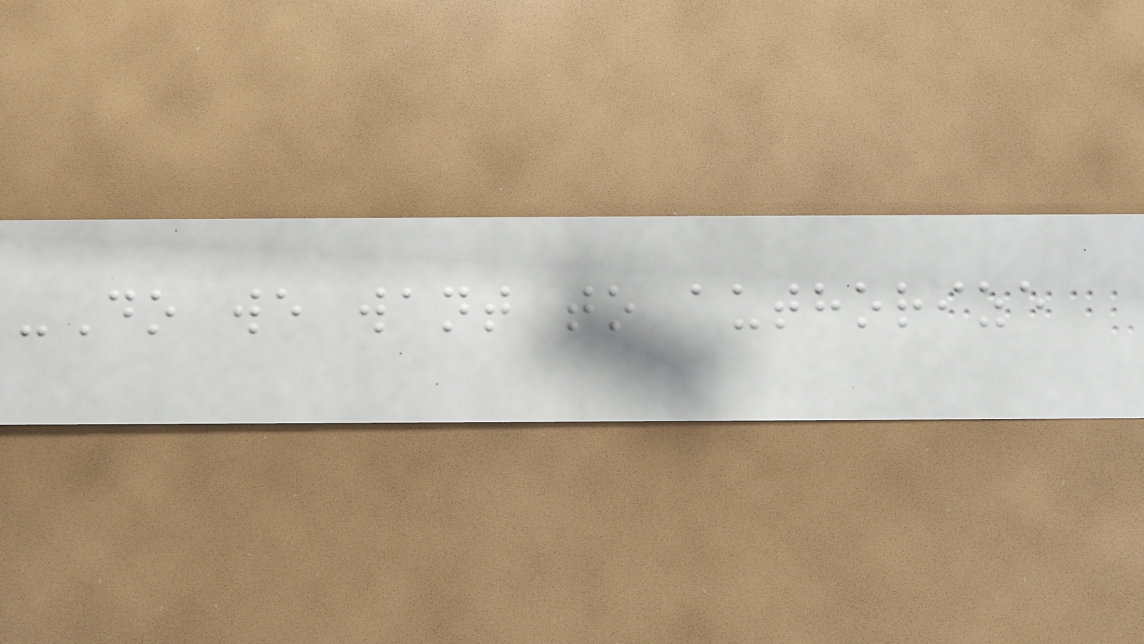-Do we want to authorize
